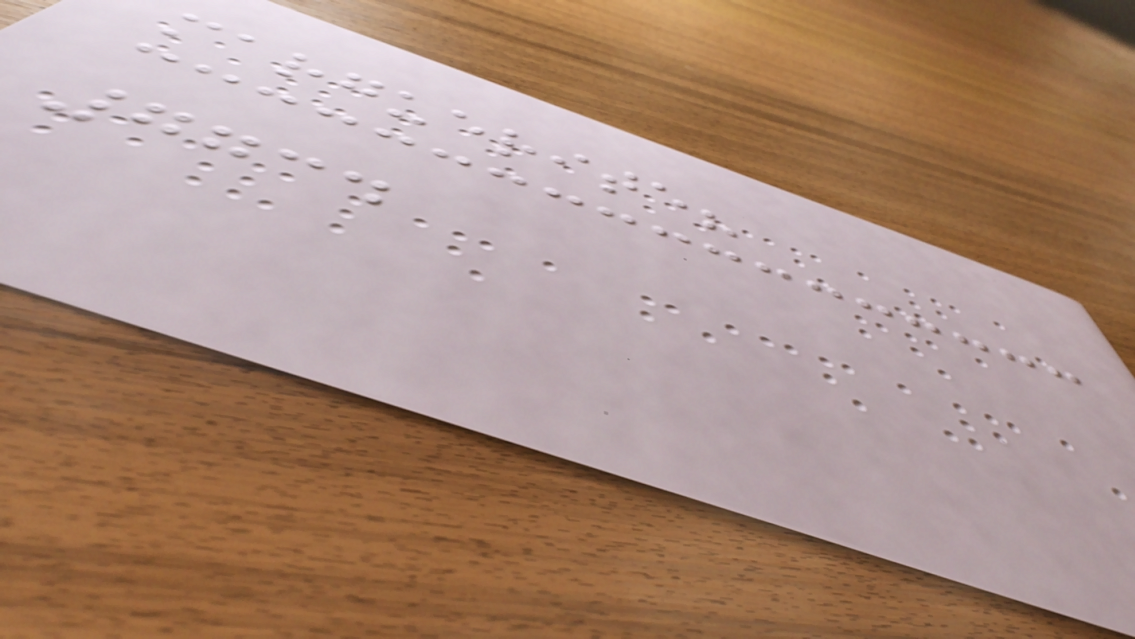marguerite?
7734
